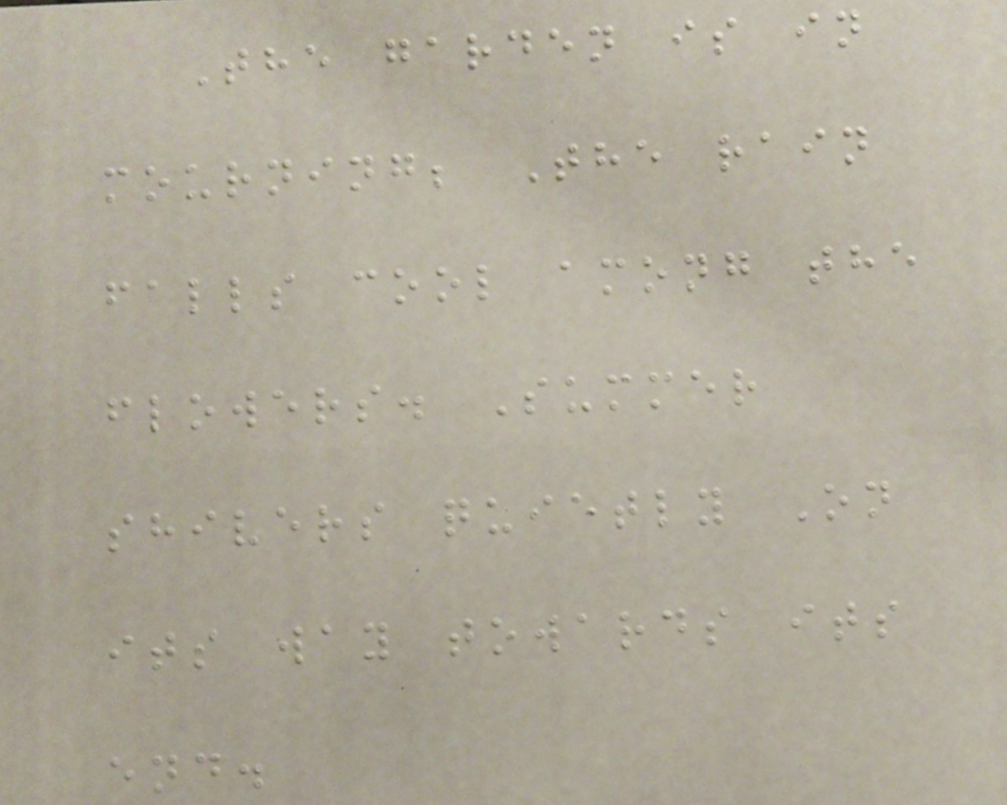The garden is in
mourning; The rain
falls cool among the
flowers. Summer
shivers quietly On
its way towards its
end.
